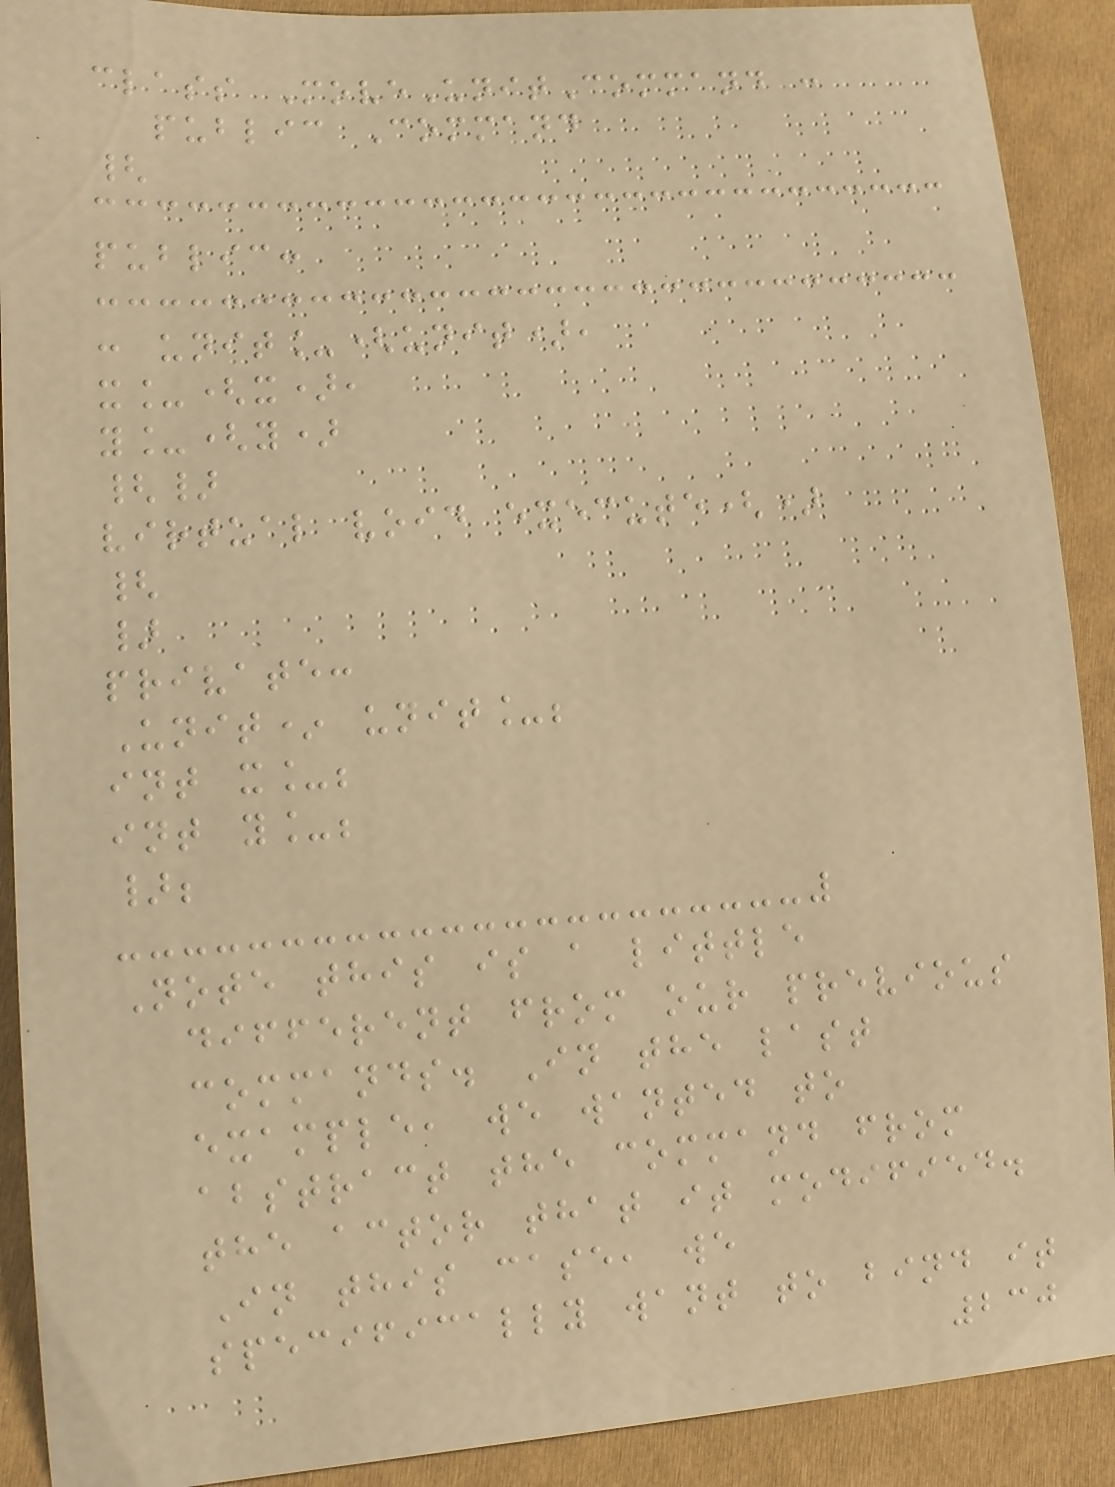class MoveUnitCommand :
public Command
{
public:
: unit_(unit),
x_(x),
y_(y)
{}
virtual void execute()
{
}
private:
Unit* unit_;
int x_;
int y_;
};
Note this is a little
different from our previous
commands. In the last
example, we wanted to
abstract the command from
the actor that it modified.
In this case, we
specifically want to bind it
230
